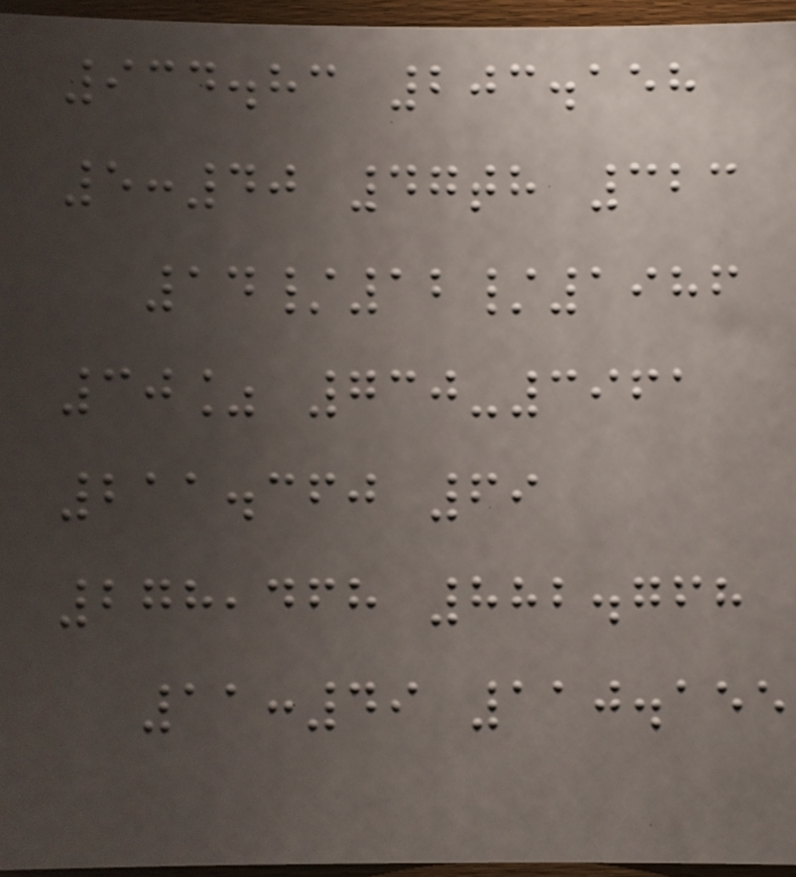934.83 203.158
5:40 47th 323
14/12/1986
30% 730-3961
211.360 69
278,468 882.768
11:49 110.155
